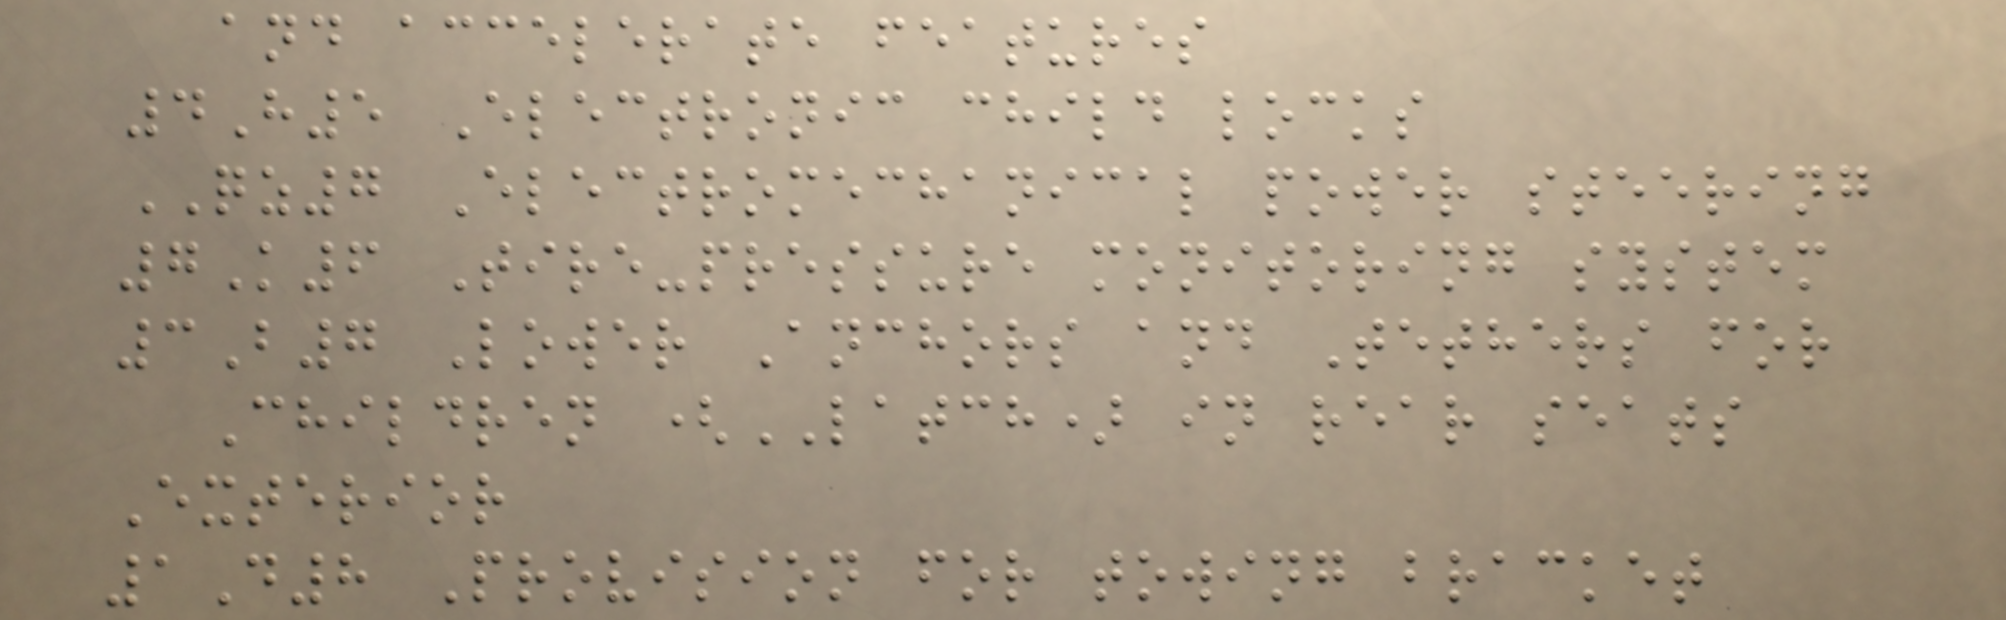and accelerate features
4H5 Electronic child locks
QZ7 Electromechanical power steering
7K6 Tire-pressure monitoring system
3B7 Lower Anchors and Tethers for
Children (LATCH) in rear seats
Exterior
1D8 Provision for towing bracket
